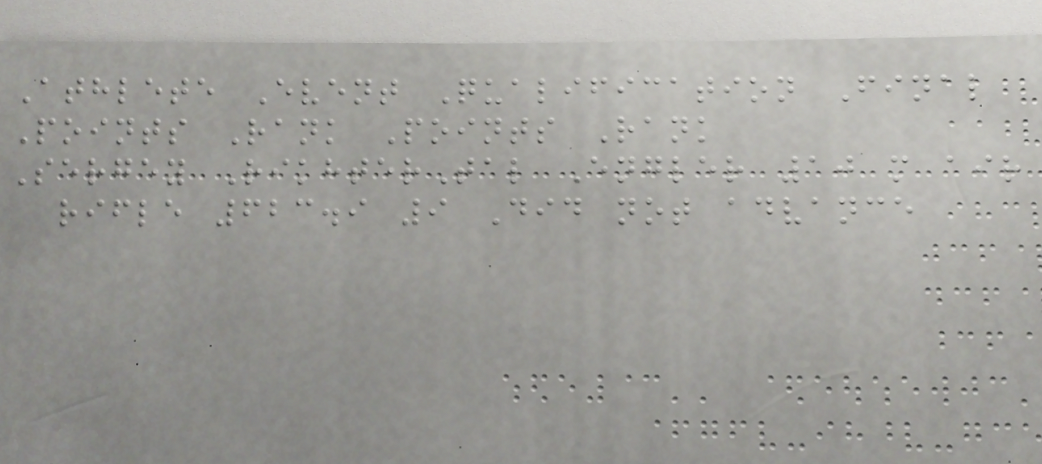Athlete Event Qualification Final
Points Rank Points Rank
Sergey RikhterTal Engler 10 m air
rifle 623.9 9 Did not advance
